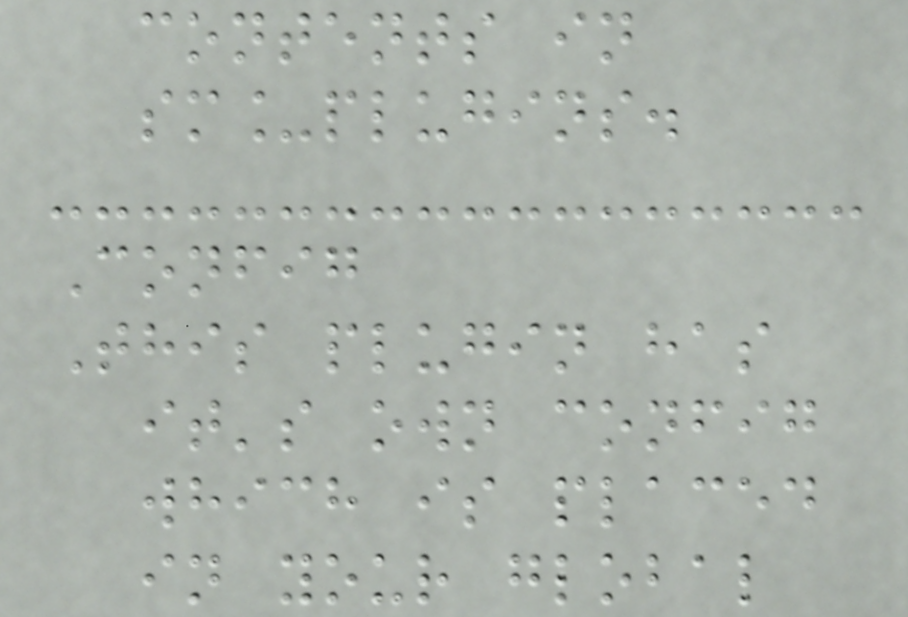contents in
sm_plugins.
Config
This plugin has
it's own config
which is placed
in your global
